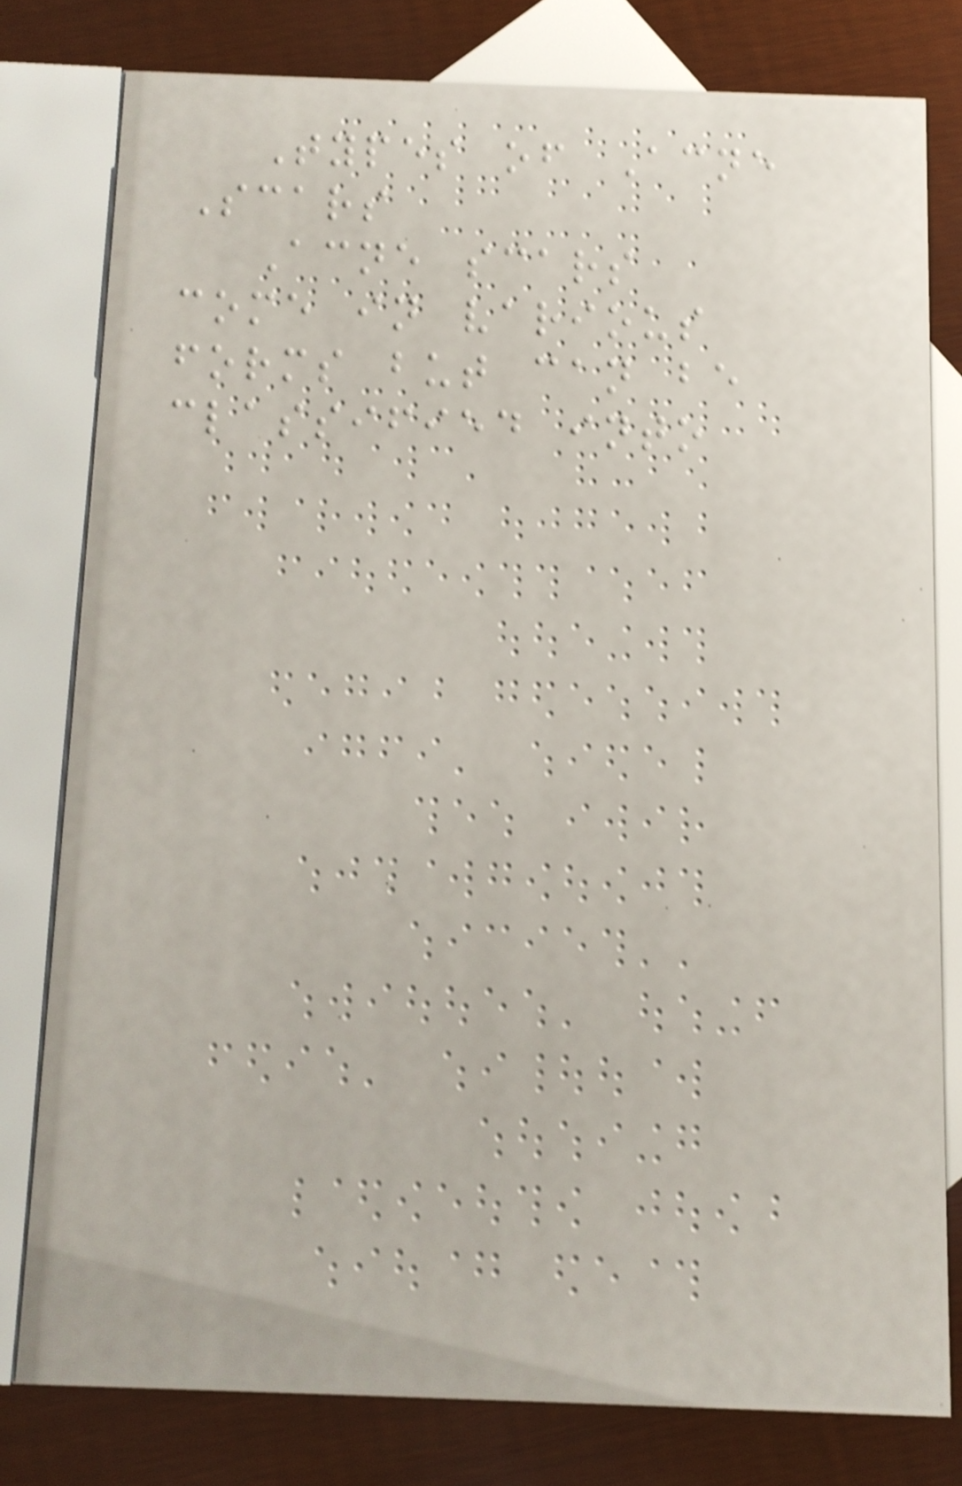Types of Acne
Scars
Acne scars
come in various
forms but can be
classified into
